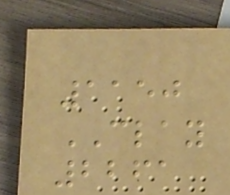1150
CLAY
2261
